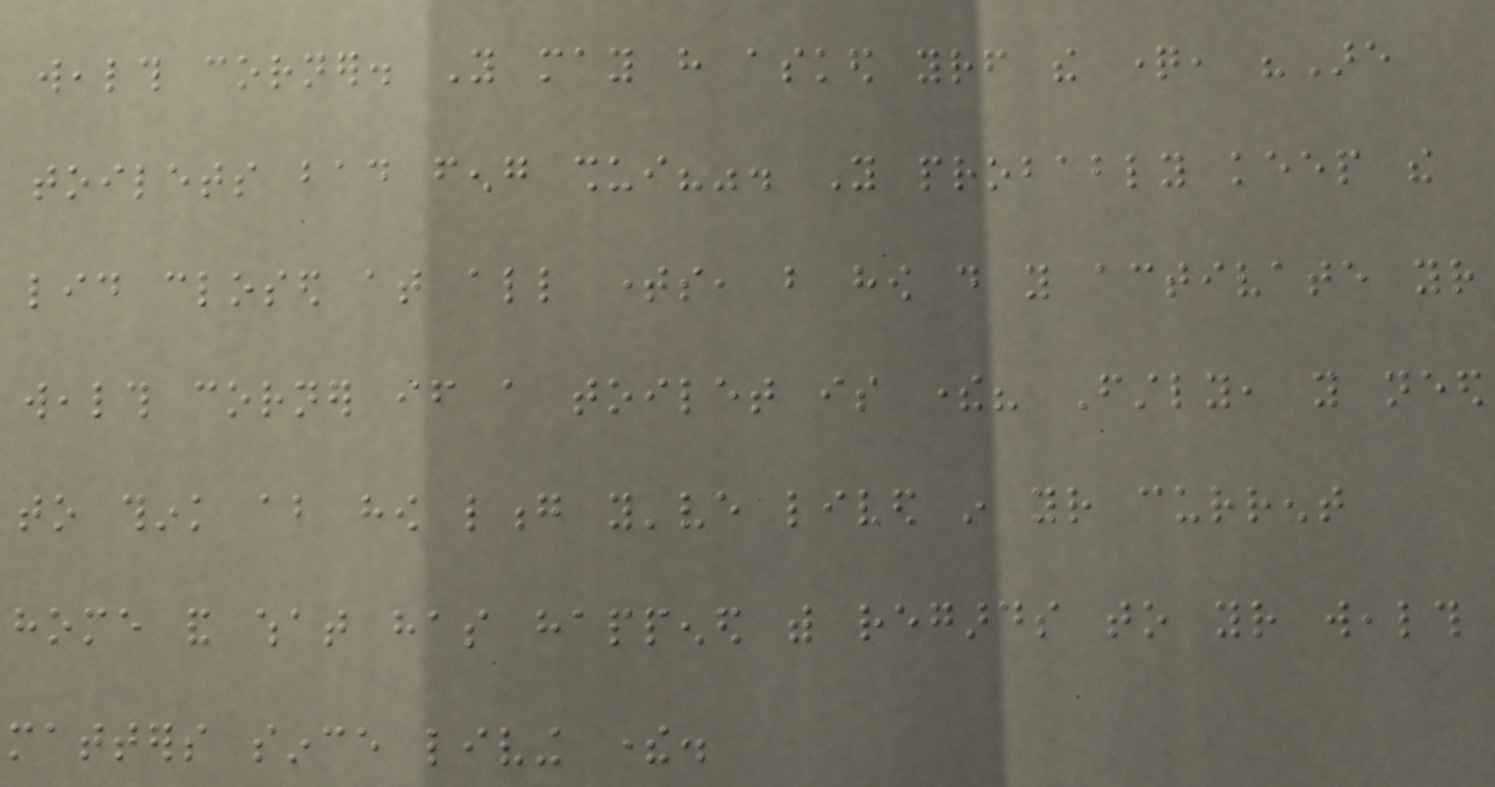wealth corner. You may have asked yourself the question, "Are
toilets bad feng shui?". You probably keep the
lid closed at all times, but how do you activate your
wealth corner if a toilet is there? Firstly, you need
to think about how long you've lived in your current
home and what has happened with regards to your wealth
matters since living there.
